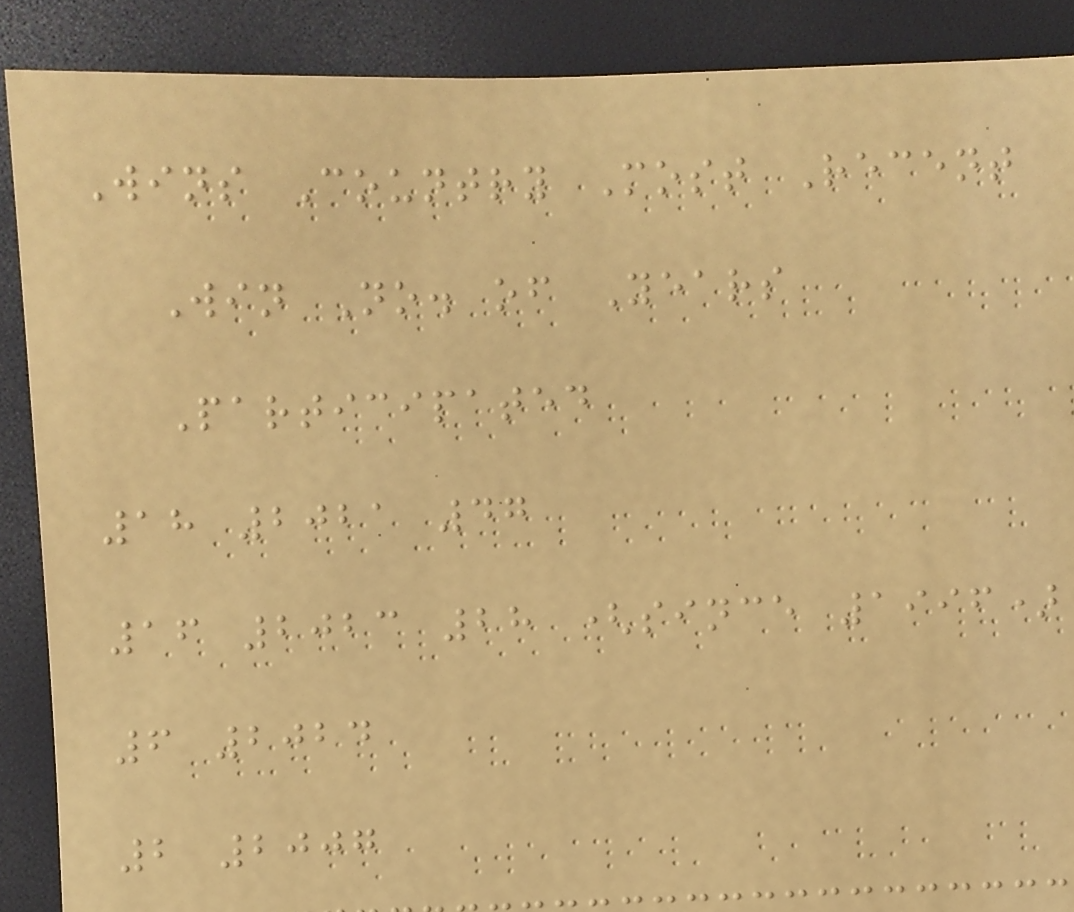Wins Country Most Recent
Win No. of Years
Participated
18 2021 47
16 2023 28 (since 1996)
6 2024
2 2007
